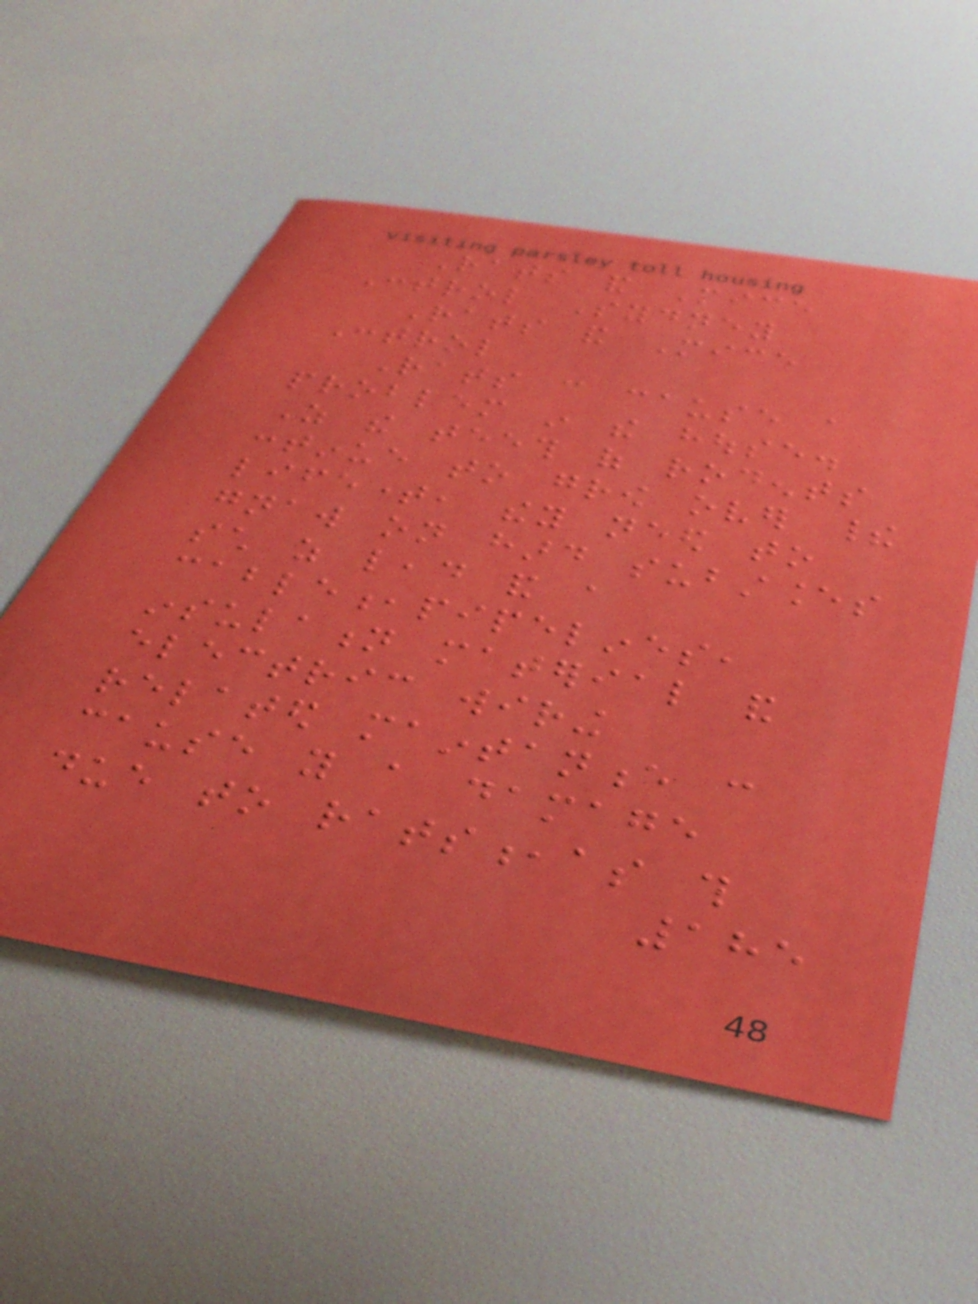Rats and Mice
Control Sydney
Rats and Mice
Control
Rats can cause a
problem in the house.
As the teeth of rodents
continue to grow over their
lifetime, they need to
gnaw on hard substances
such as lead and a
cable,pipelines,
insulation material and
electric wiring
related maintanence can
cause you a damage
due to rats,as this
185
